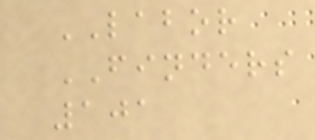LABOR
FINDERS
101
